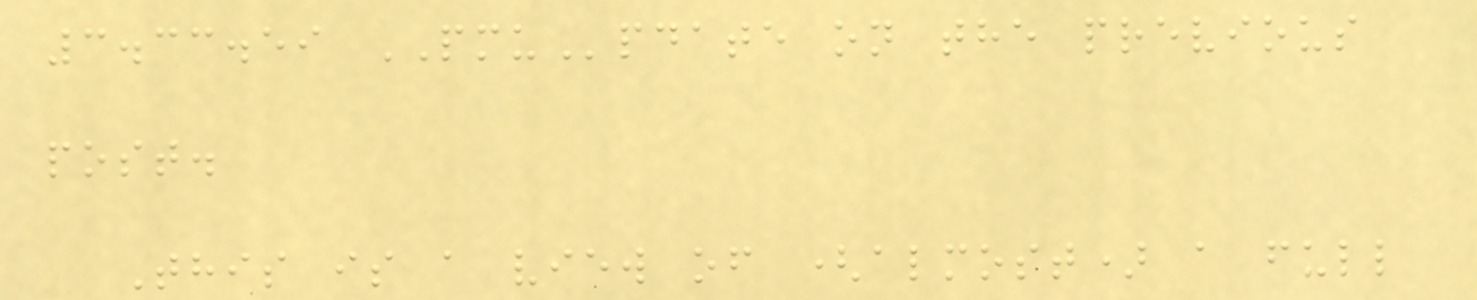3.33.59 PMUpdate on the previous
post.
This is a view of (almost) a full
